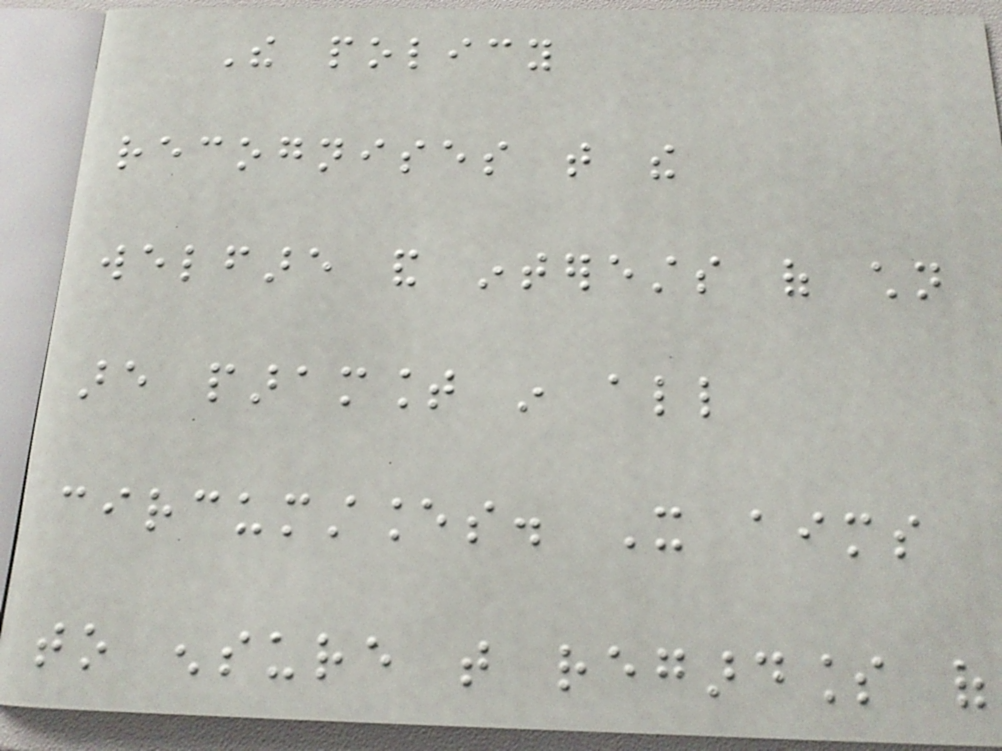The policy
recognises that the
welfare and interests of children
are paramount in all
circumstances. It aims
to ensure that regardless of
